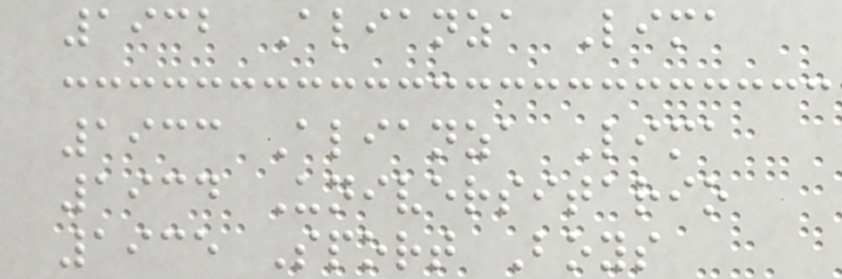1932 Alianza Lima
1933 Alianza Lima
1934 Universitario
1935 Sport Boys
